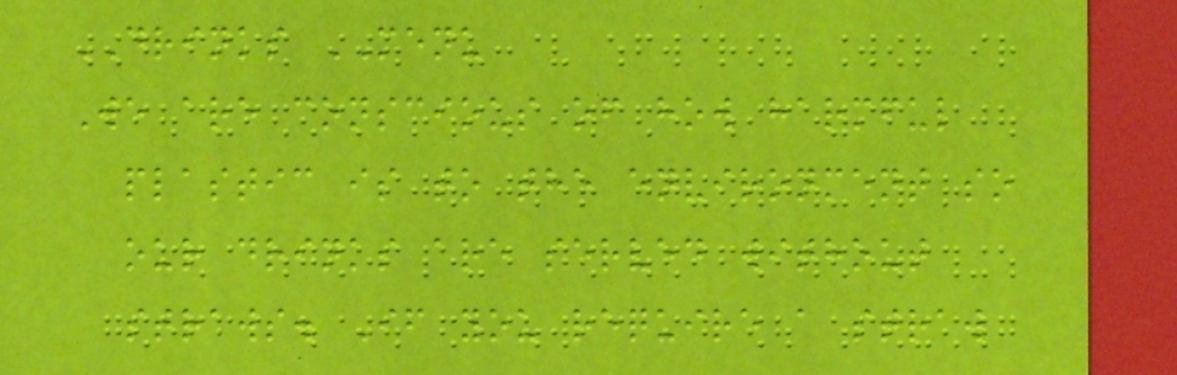DRINKS MENU
We are conscious of how harmful
plastic is to the environment so
our drinks are served without
straws. If you require a straw
